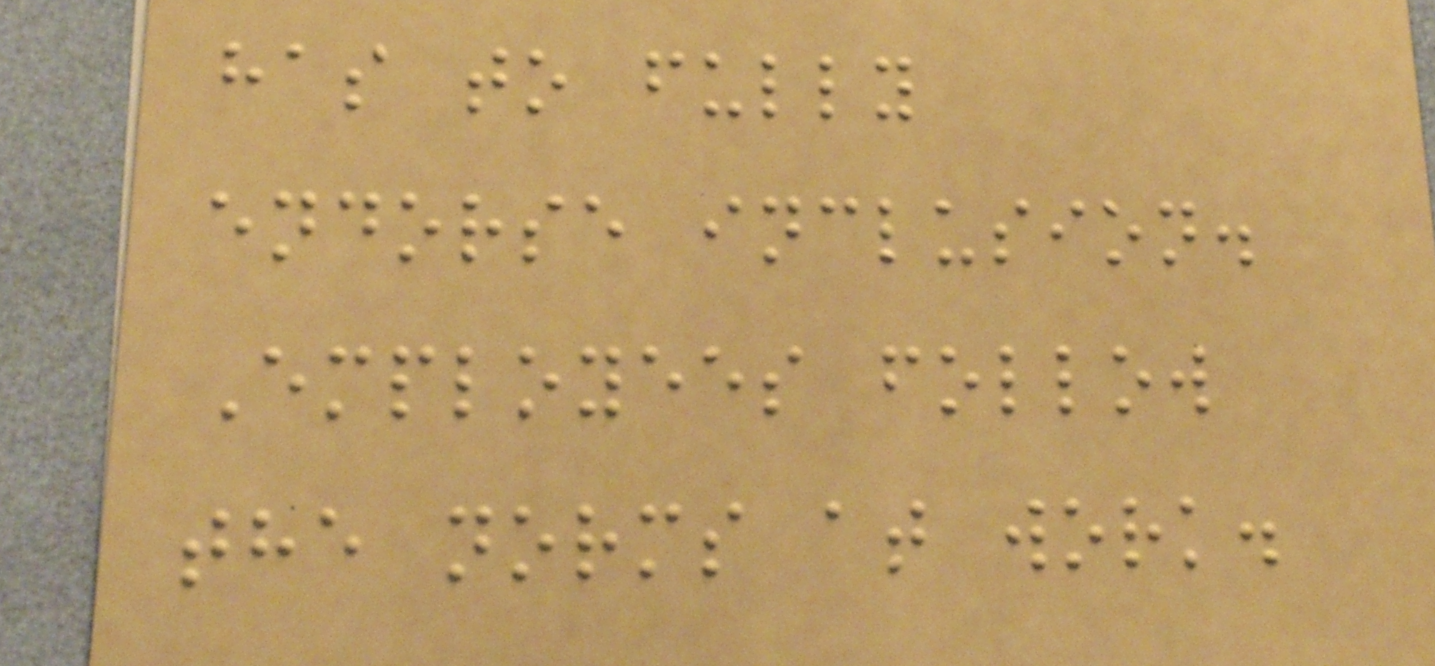has to fully
endorse inclusion.
Employees follow
the norms at work.
